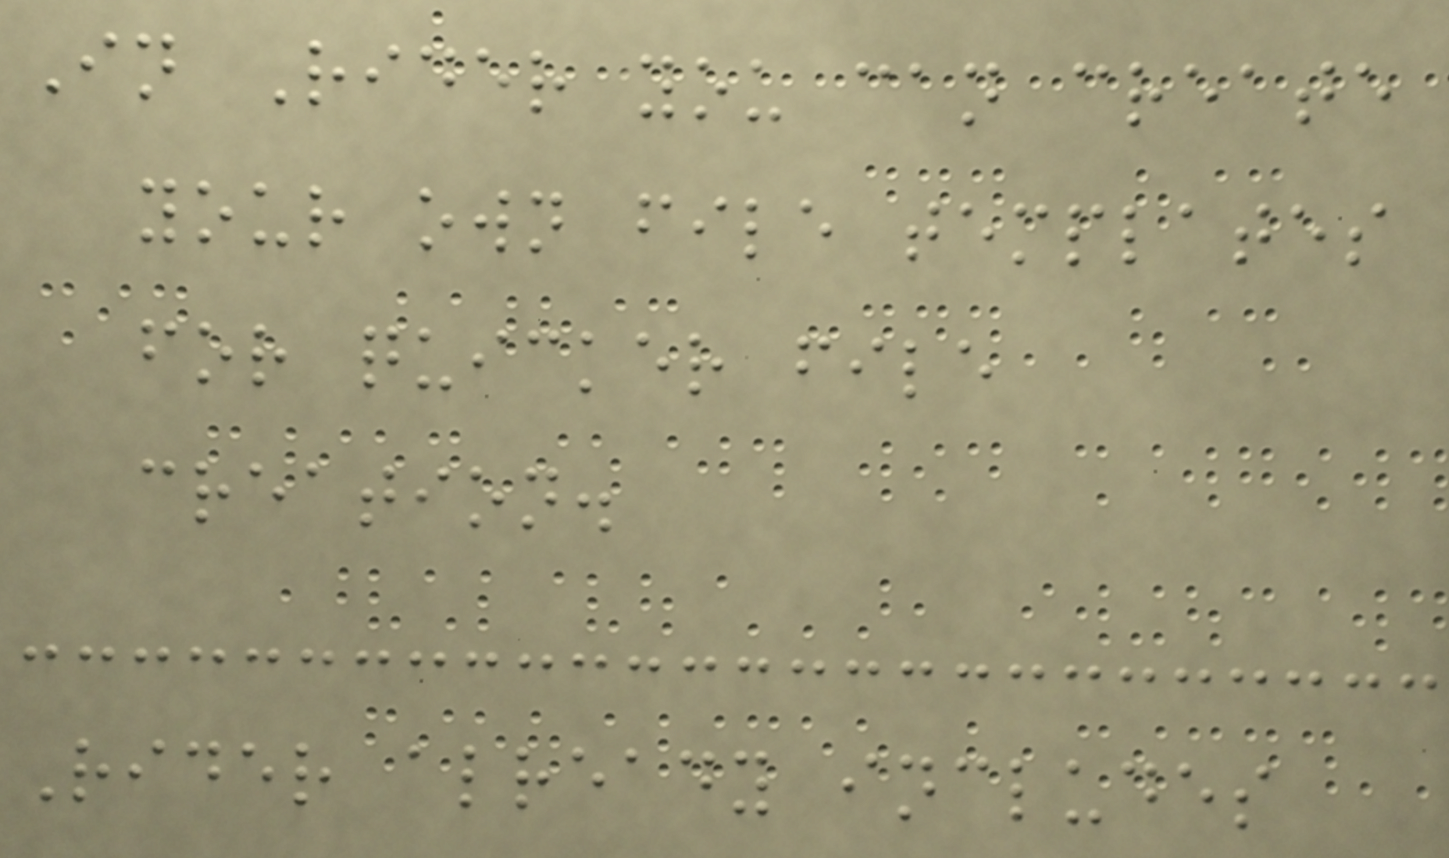In Rider you can create
your own file templates
for quicker file
creation.
Rider already includes
